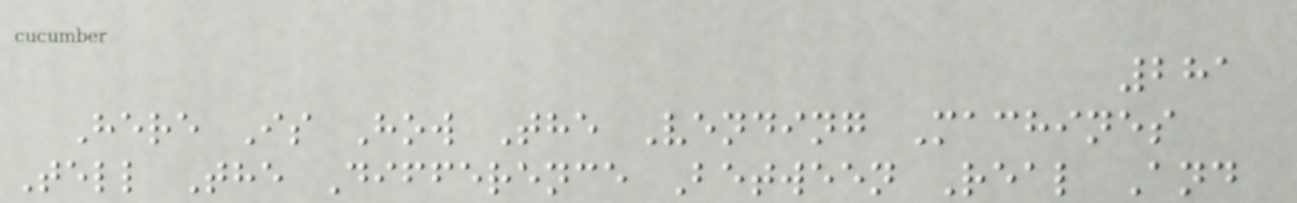281
Here Is How The Vending Machines
Tell The Difference Between Real And
